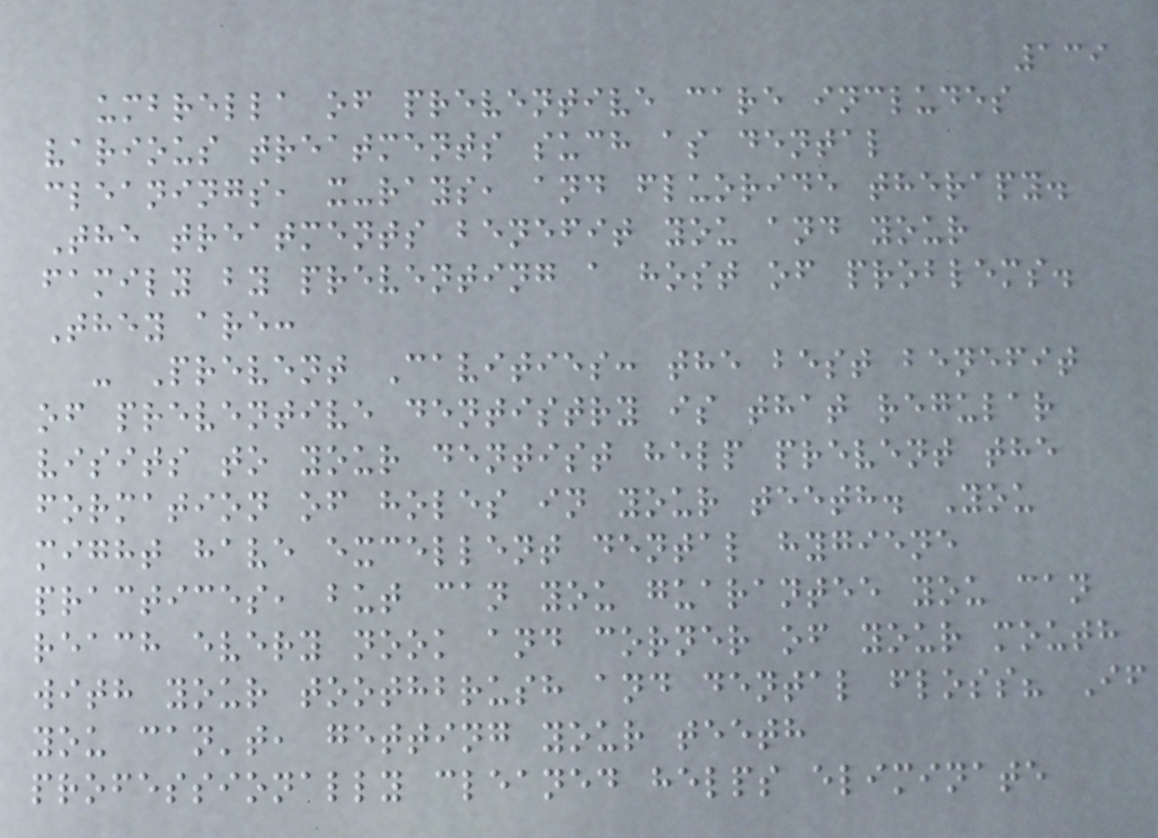139
umbrella of preventive care includes
various treatments such as dental
cleanings, x-rays, and fluoride therapy.
The treatments benefit you and your
family by preventing a host of problems.
They are:
- Prevent Cavities: the best benefit
of preventive dentistry is that regular
visits to your dentist help prevent the
formation of holes in your teeth. You
might have excellent dental hygiene
practices, but can you guarantee you can
reach every nook and corner of your mouth
with your toothbrush and dental floss? If
you can't, getting your teeth
professionally cleaned helps eliminate
